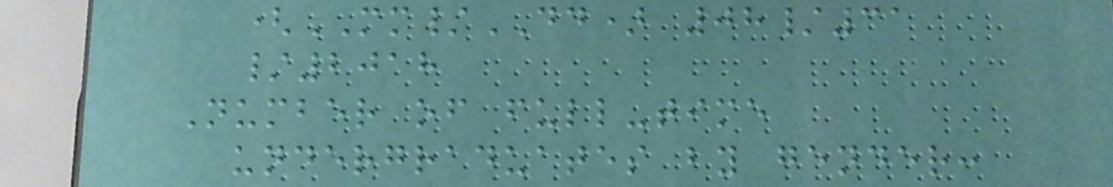(MM/DD) 08/31
/2018
Number of full-time
undergraduates by gender:
